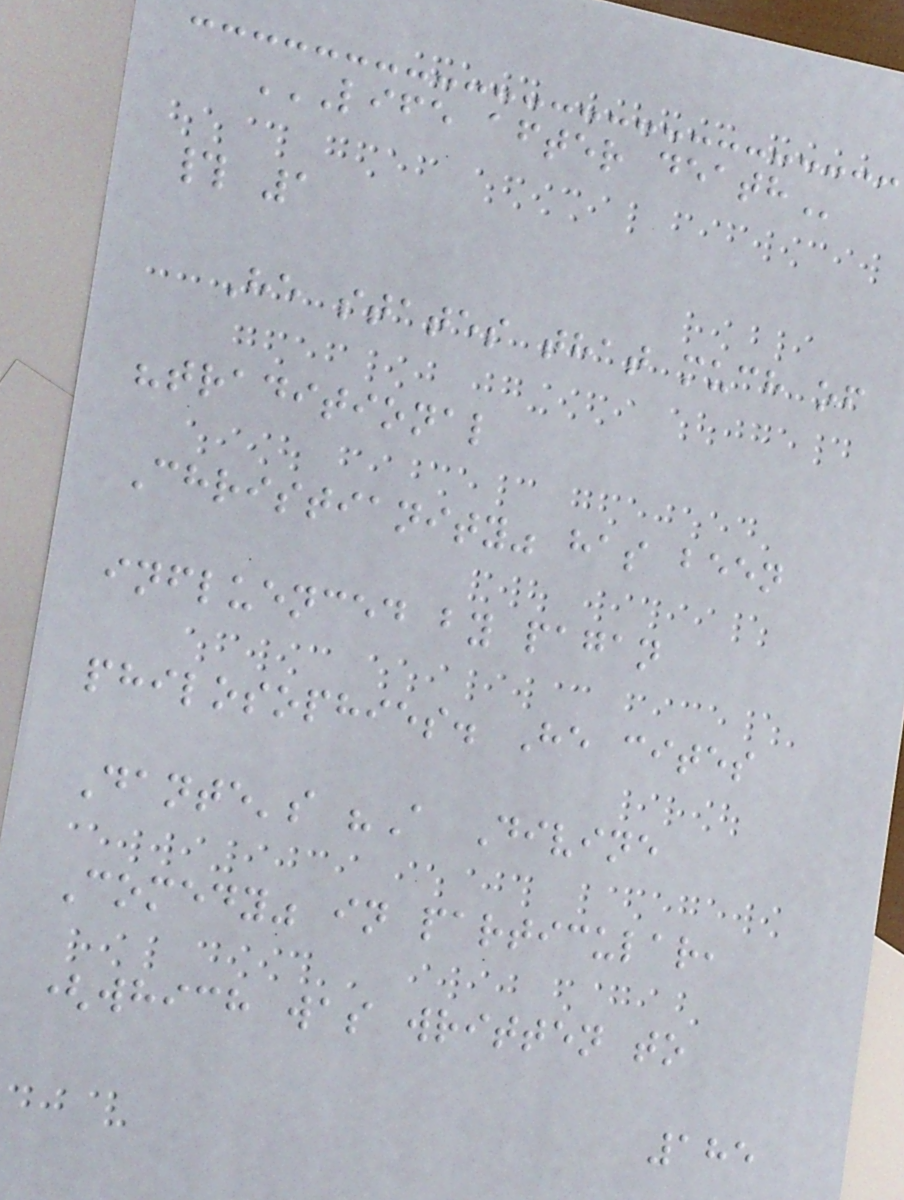LIFE AFTER DEATH
# 1
He states that much of
"traditional
Christianity" has been
influenced by pagan
philosophies. He cites
Dante's "A Divine
Comedy" in particular,
(which was written to
185
